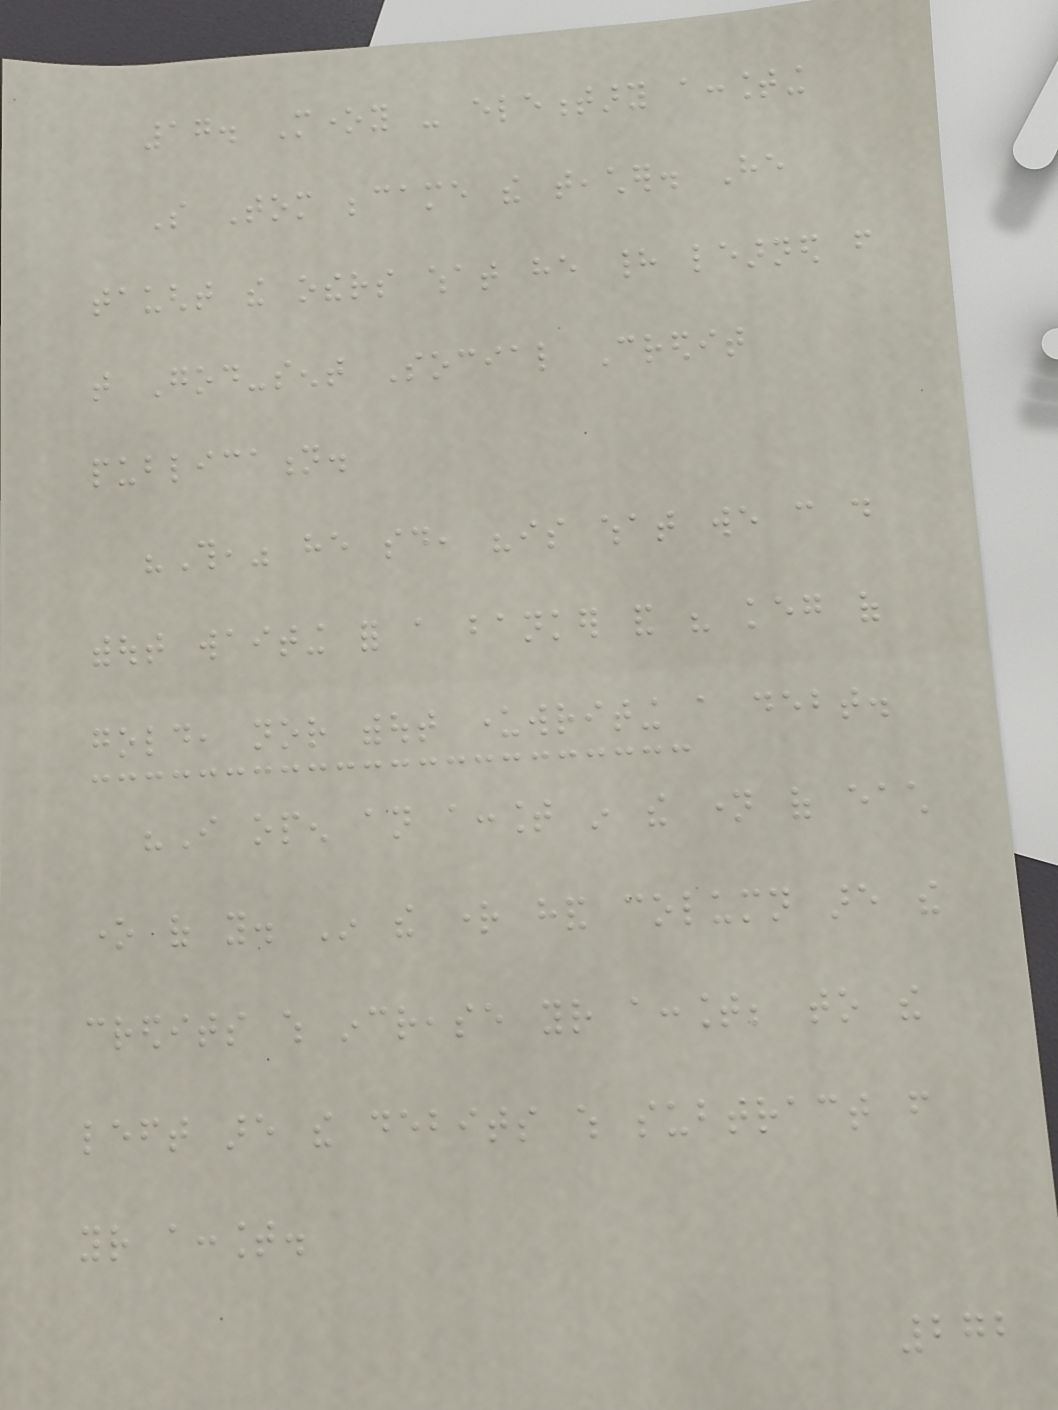17. Money - elementary accounting
So Tom became the teacher. He
taught the others what he had learned from
that God-sent Social Credit
publication.
"This," he said, "is what we can do
without waiting for a banker and his keg of
gold, nor without underwriting a debt.
"I open an account in the name of each
one of you. In the right hand column are the
credits which increase your account; to the
left are the debits which subtract from
your account.
272
